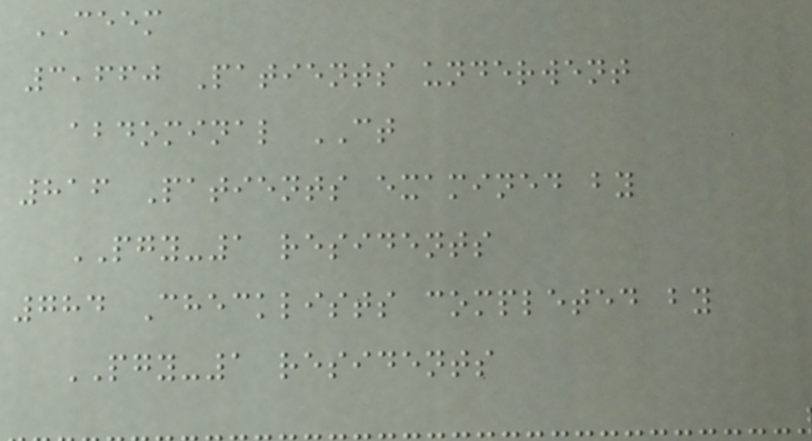CEEM
3,660 Patients underwent
abdominal CT
816 Patients examined by
PGY-1 residents
784 Checklists completed by
PGY-1 residents
